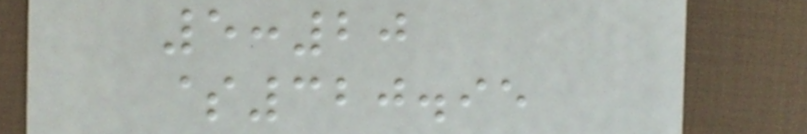5:20
$320.95
